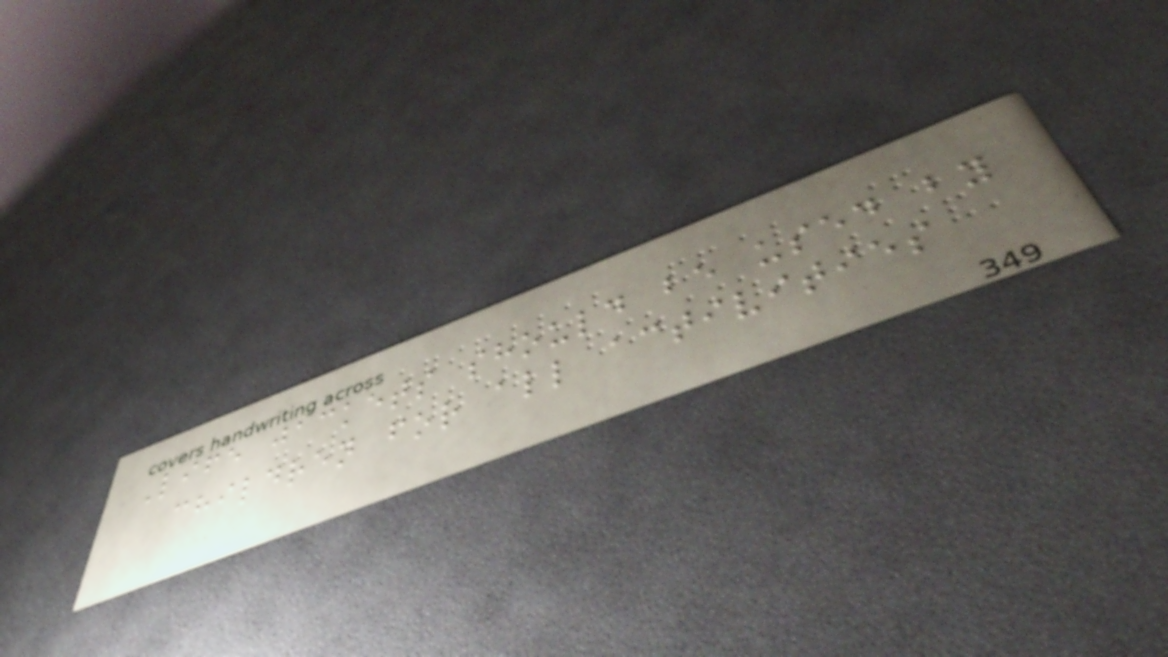Life jackets should be used by
children for all activities
